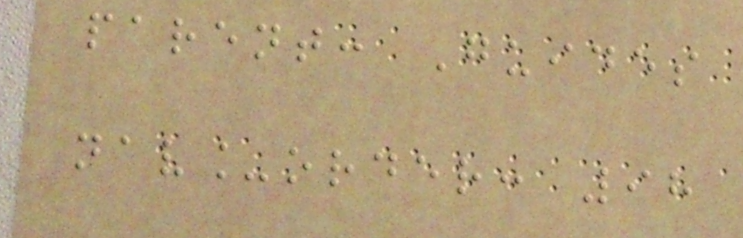parent: Guides
nav_order: 98
